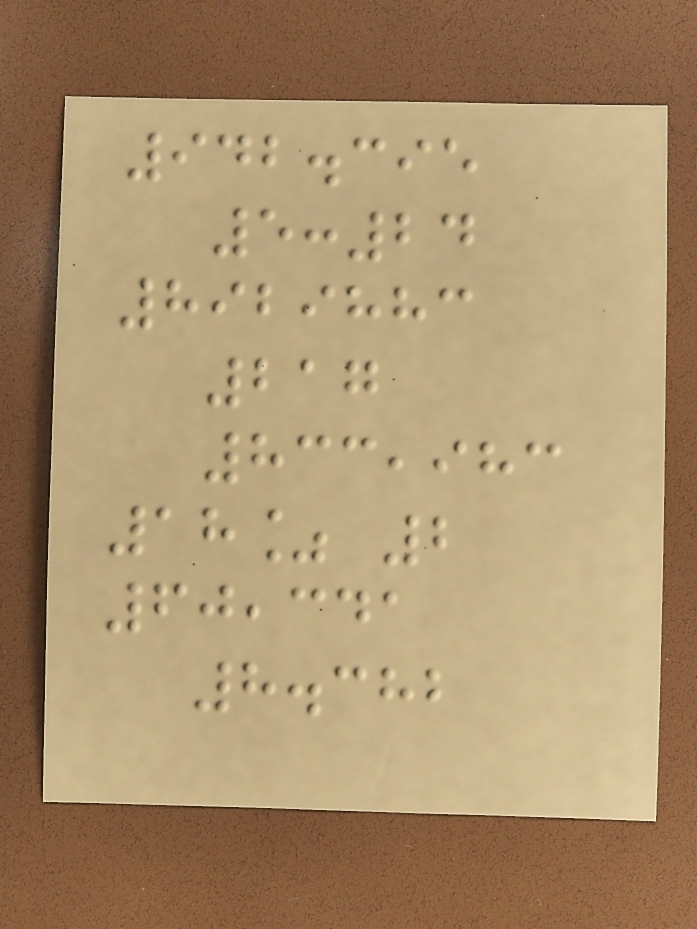942.395
5:24
8929883
217
833,983
18% 2
60,341
8.382
